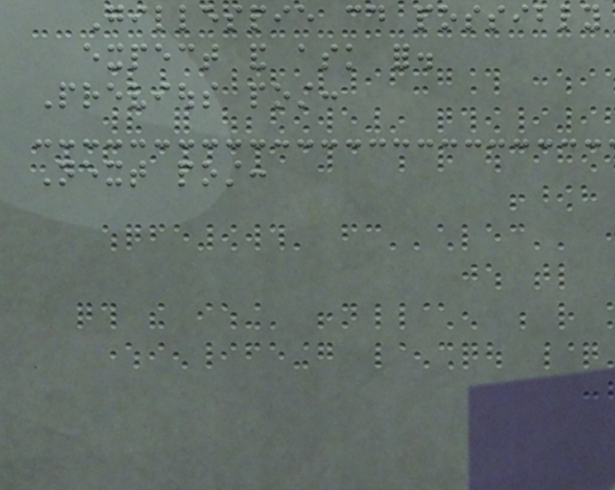Gillespie could possibly
expect and ask for.
Previous post:
Next post:
